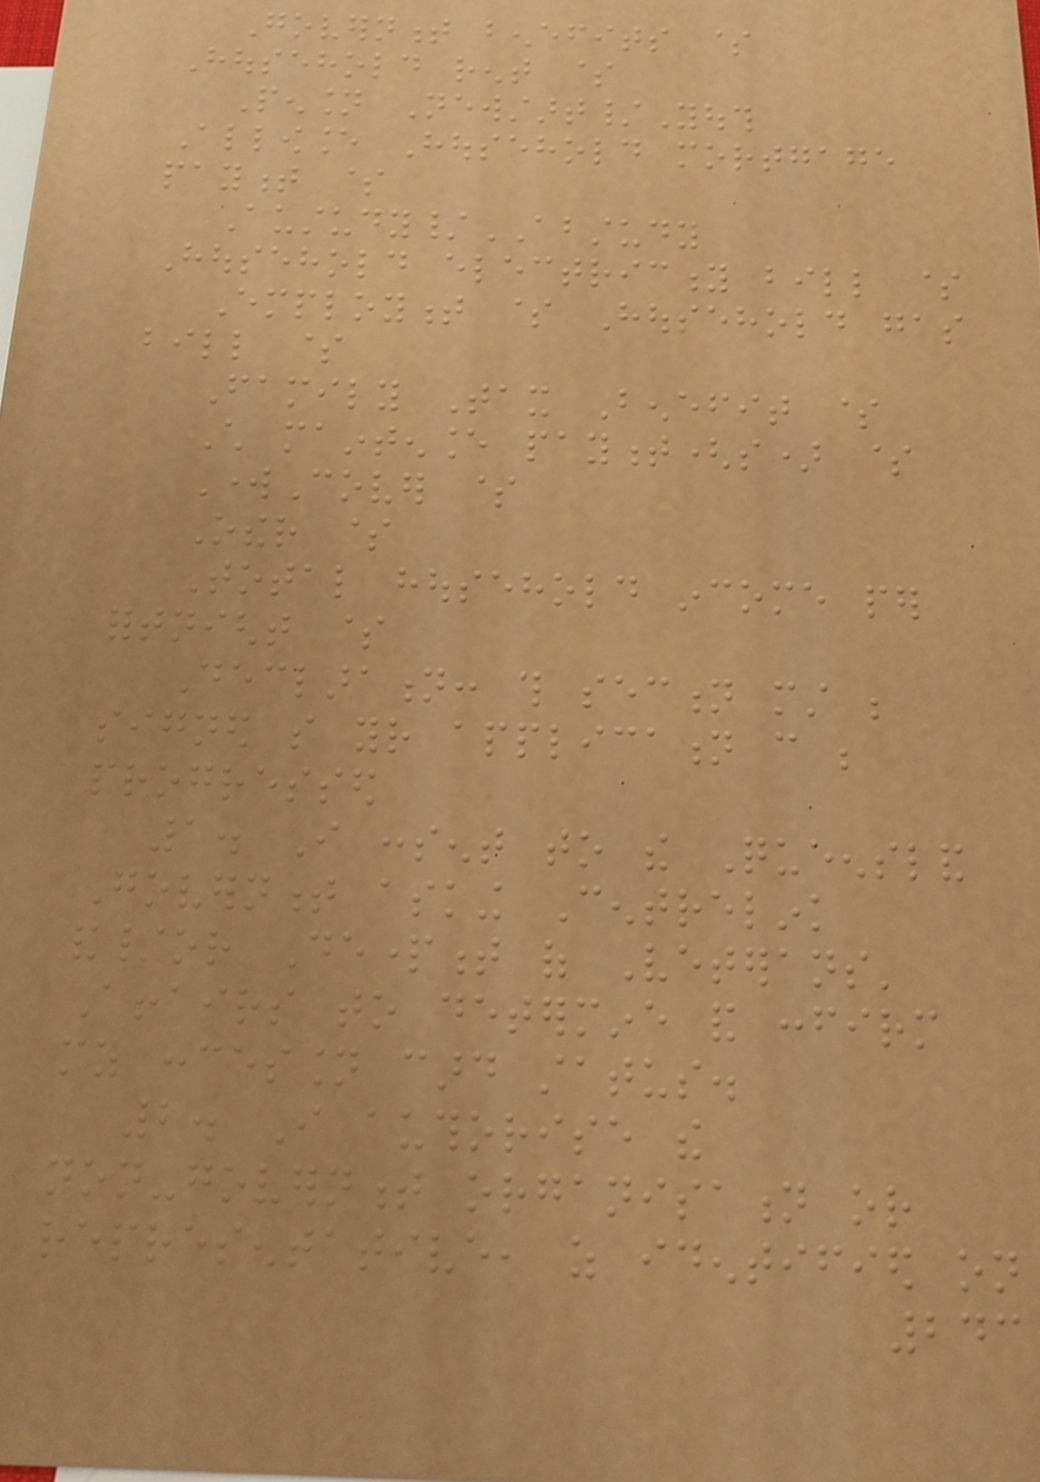Government benefits $
Household rent $
Pension Newstart/Youth
Allowance Household mortgage
payment $
Austudy/ABSTUDY
Household electricity bill $
Employment $ Household gas
bill $
Family Tax Benefit $
Child maintenance payment(s) $
WorkCover $
Other $
Total household income per
fortnight $
Declaration: this section must be
signed so your application can be
progressed
1. I consent to the Queensland
Government asking Centrelink
and/or Department of Veterans'
Affairs to determine and confirm
my concession card status.
2. I authorise the
non-government organisation or
representative, as identified on
243
